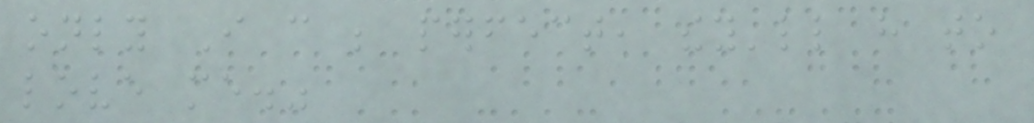only I can be perfect, they'll have to
love me."
